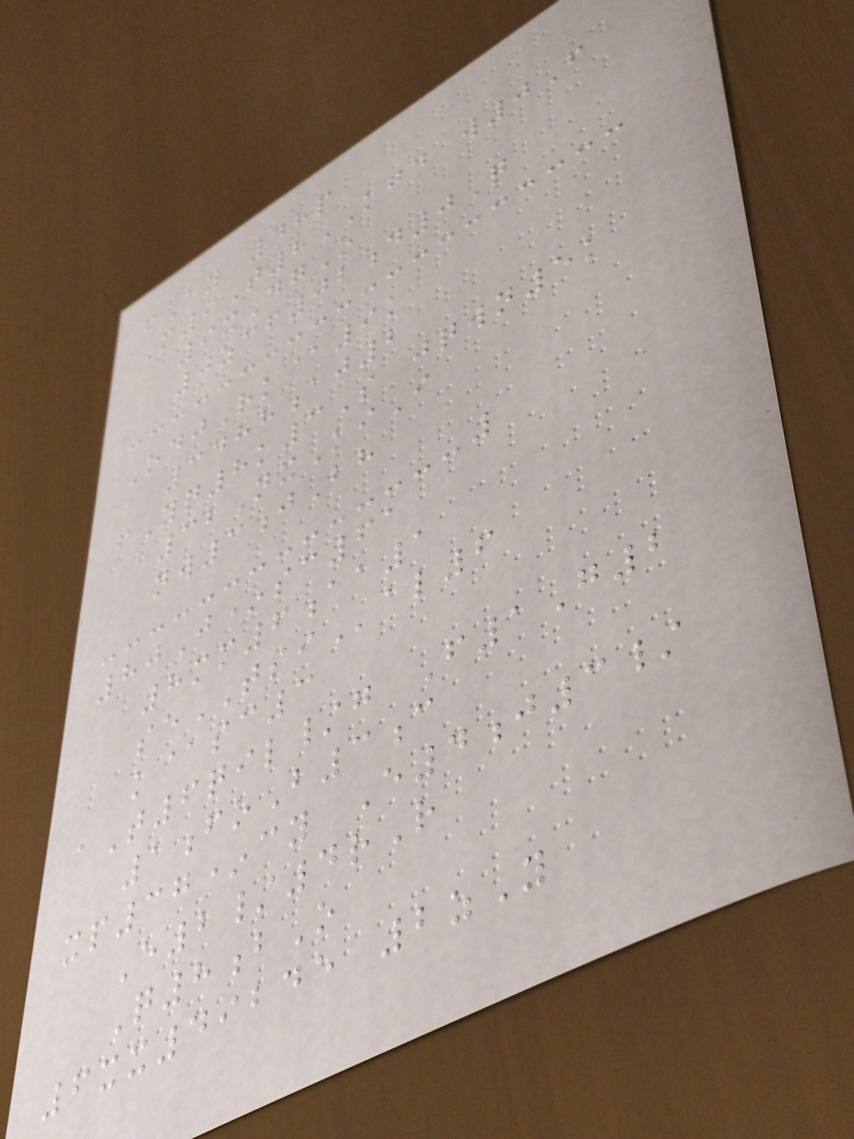fAy 48p
M9T8KGD w0F
9xDgO
0zcf02d0Q
OdjRk@9k
3488aj2
fYq8k3S jqwn5k
32NxKiI
nw3jBh
80J*sc61
8mm6aa1
seTSIal6
k@sc3
aT6qil/g F1G2
1foB3c
xp37*cy E4j3/
E2/4rR
Q8bO
6xx49245 2zY
